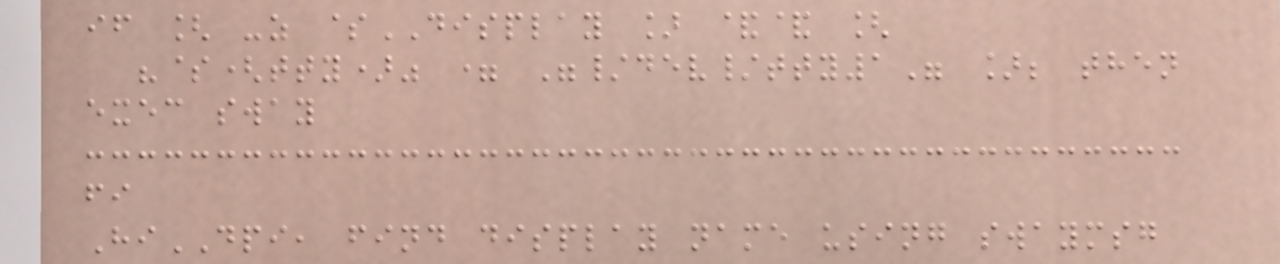if [ -z $DISPLAY ] && [
"$(tty)" = "/dev/tty1" ]; then
exec sway
fi
HiDPI, find display name using swaymsg
